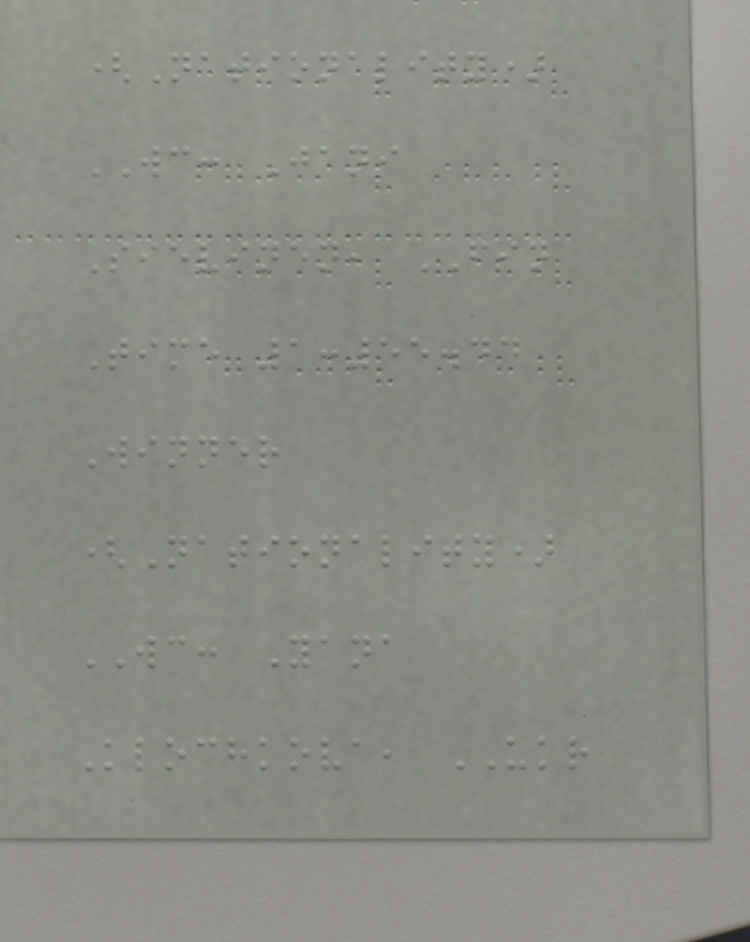(Nationality)
WC: Jani
Sievinen, FIN
Time 1:55.44
Winner
(Nationality)
WC: Yana
Klochkova, UKR
